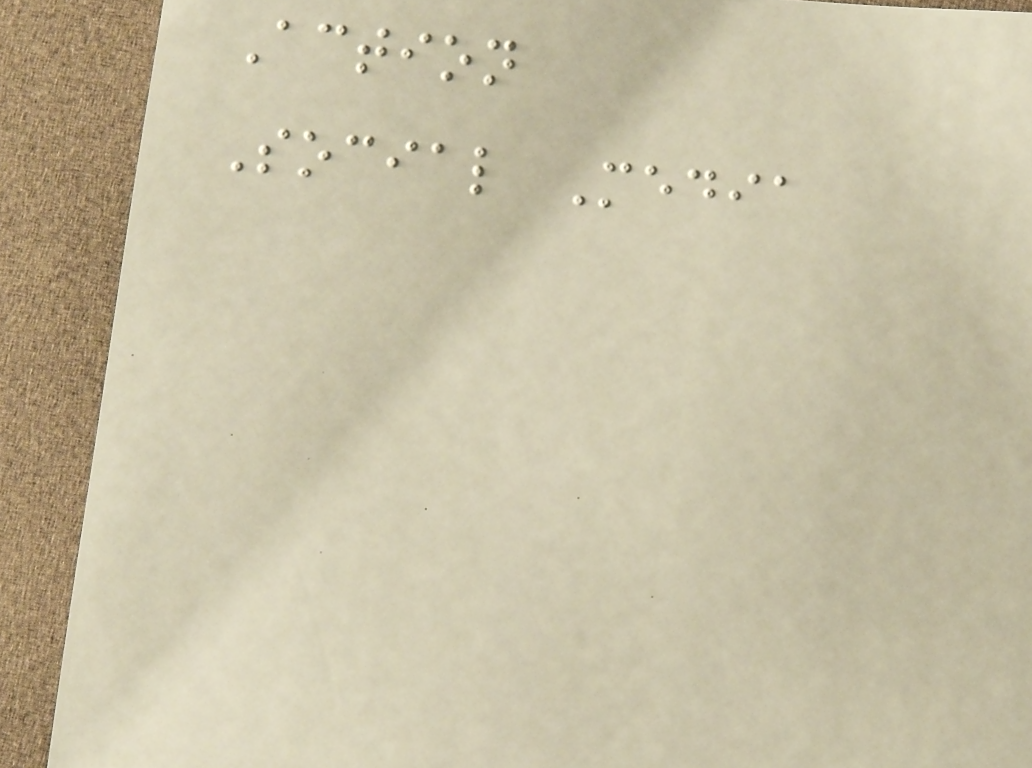Action
Social Media
